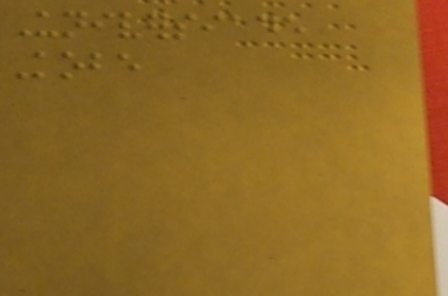Universiade
Kobe
